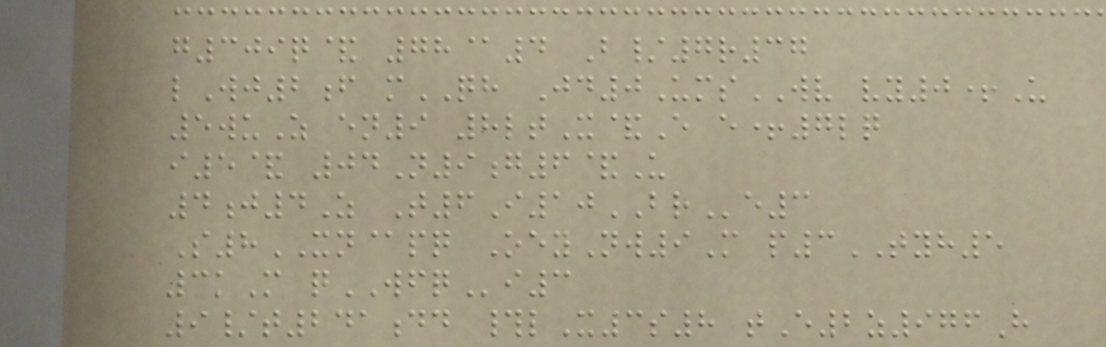g309q& 78@4 B/7r37
lWj2f mQH Jd0UmsWV vy0+U
5wuZ en9 8ltX&E e+7lq
i5& 04N9g6&U
4j4Z T6I10BRe3
S8XN@pq OeyNw9M p3TYH5
3kM qWFQi3
9/t241dd #lX3s8 tE2z976H
